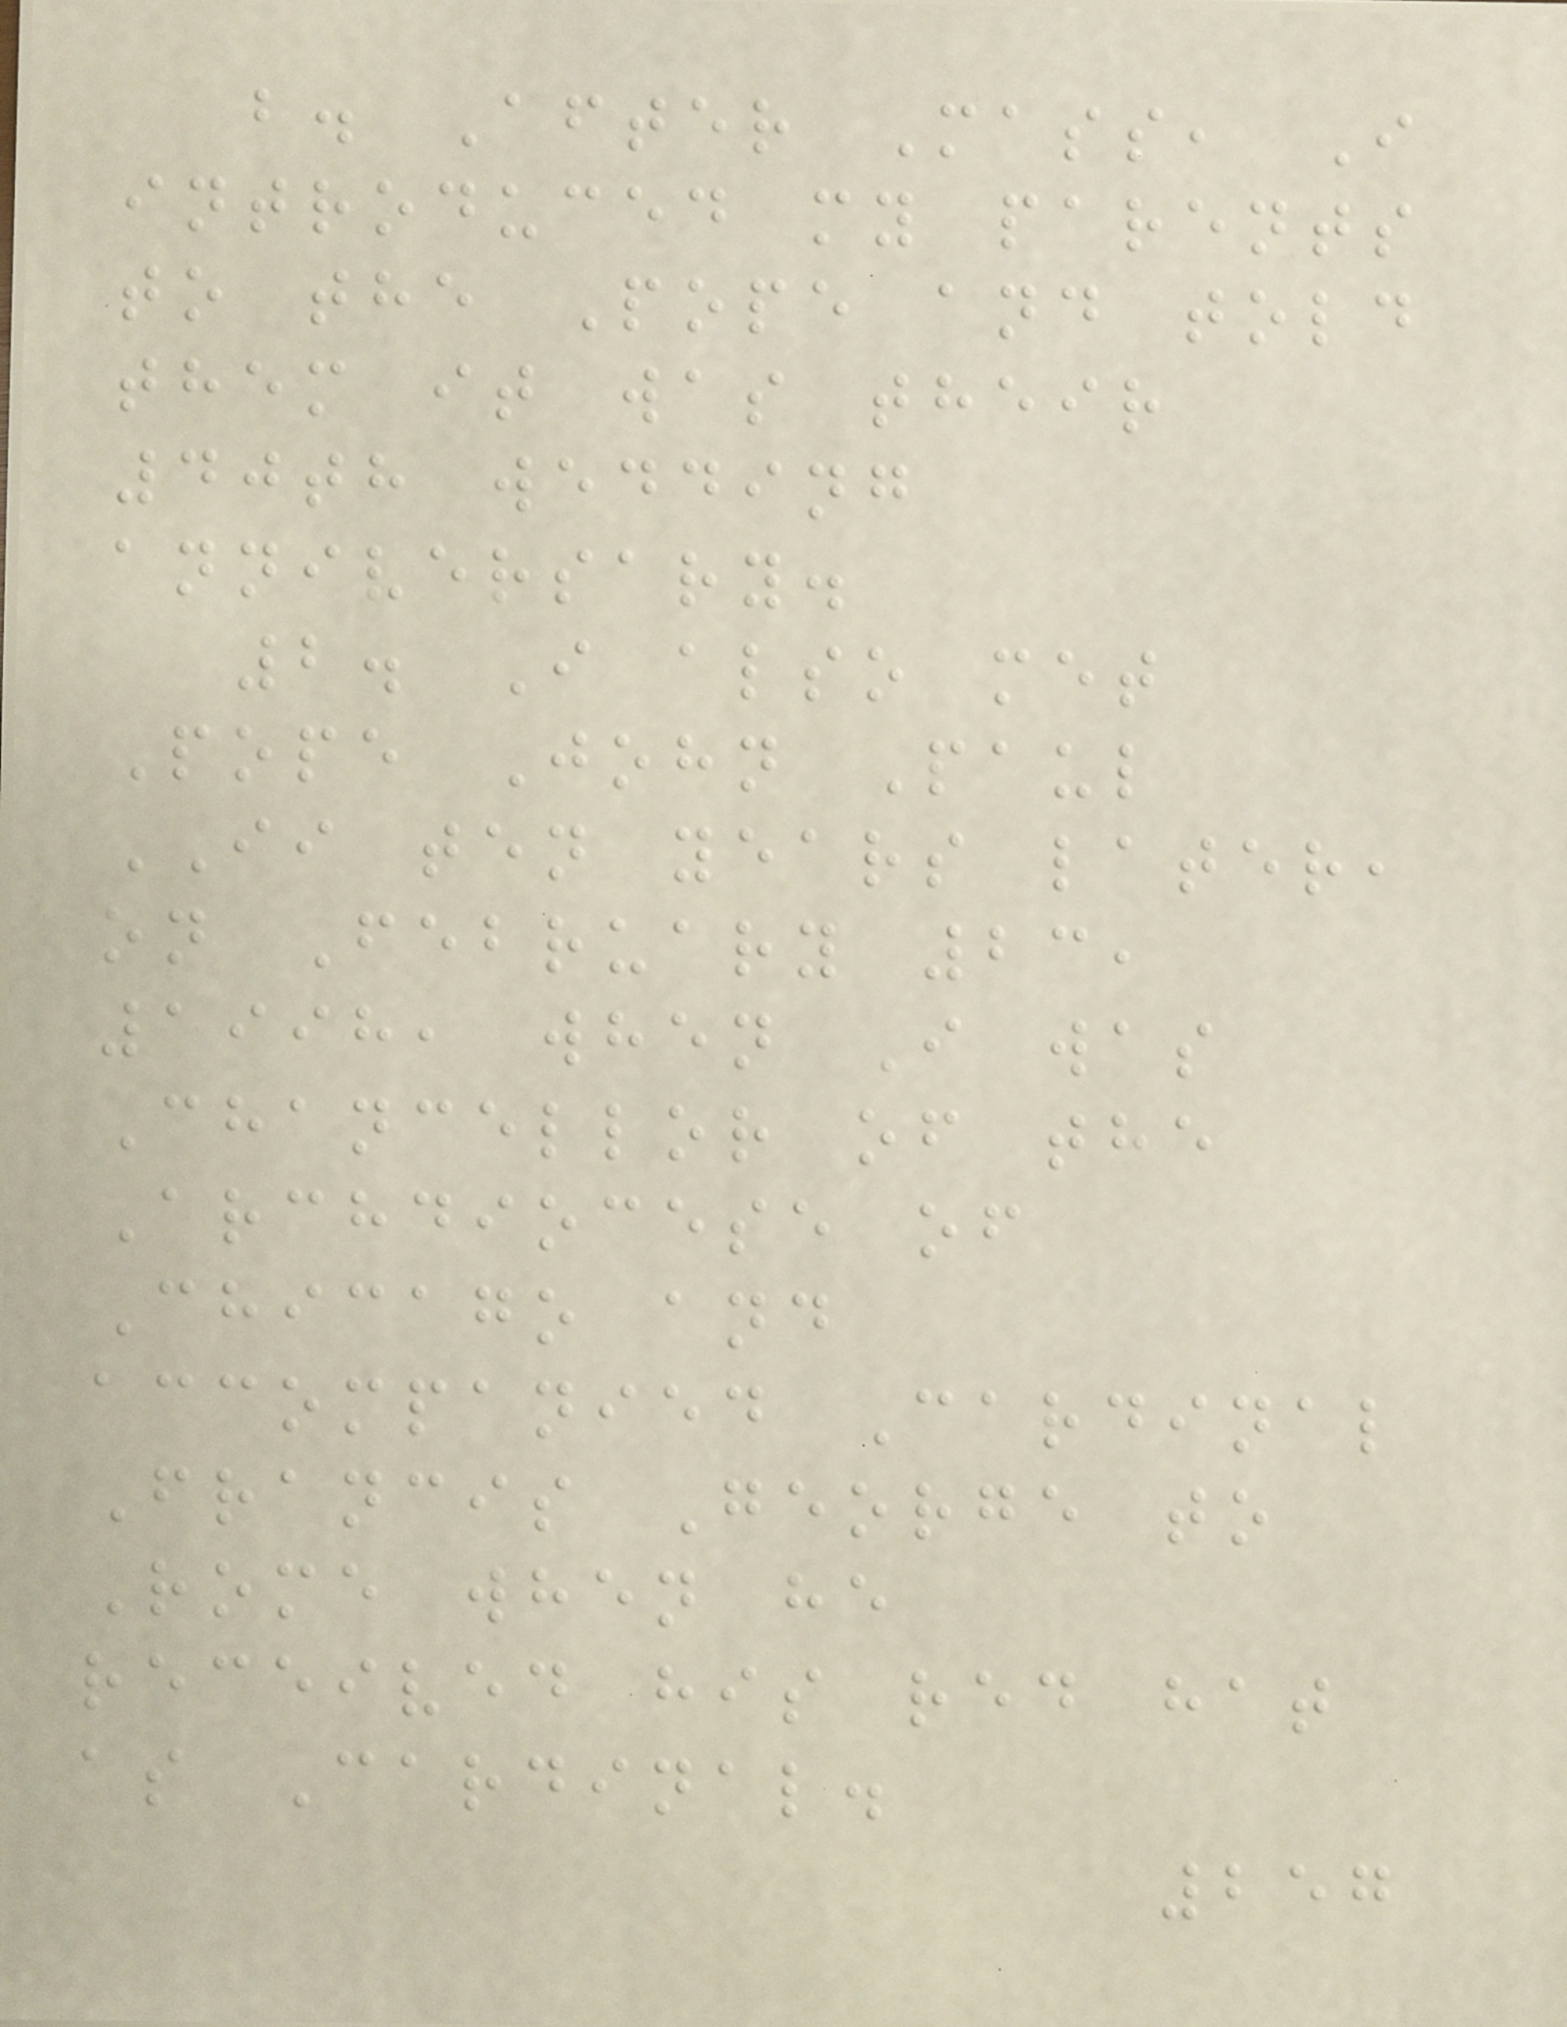b. After Mass, I
introduced my parents
to the Pope and told
them it was their
40th wedding
anniversary.
2. I also met
Pope John Paul
II ten years later,
on February 23,
1998, when I was
Chancellor of the
Archdiocese of
Chicago and
accompanied Cardinal
Francis George to
Rome when he
received his red hat
as Cardinal.
257
